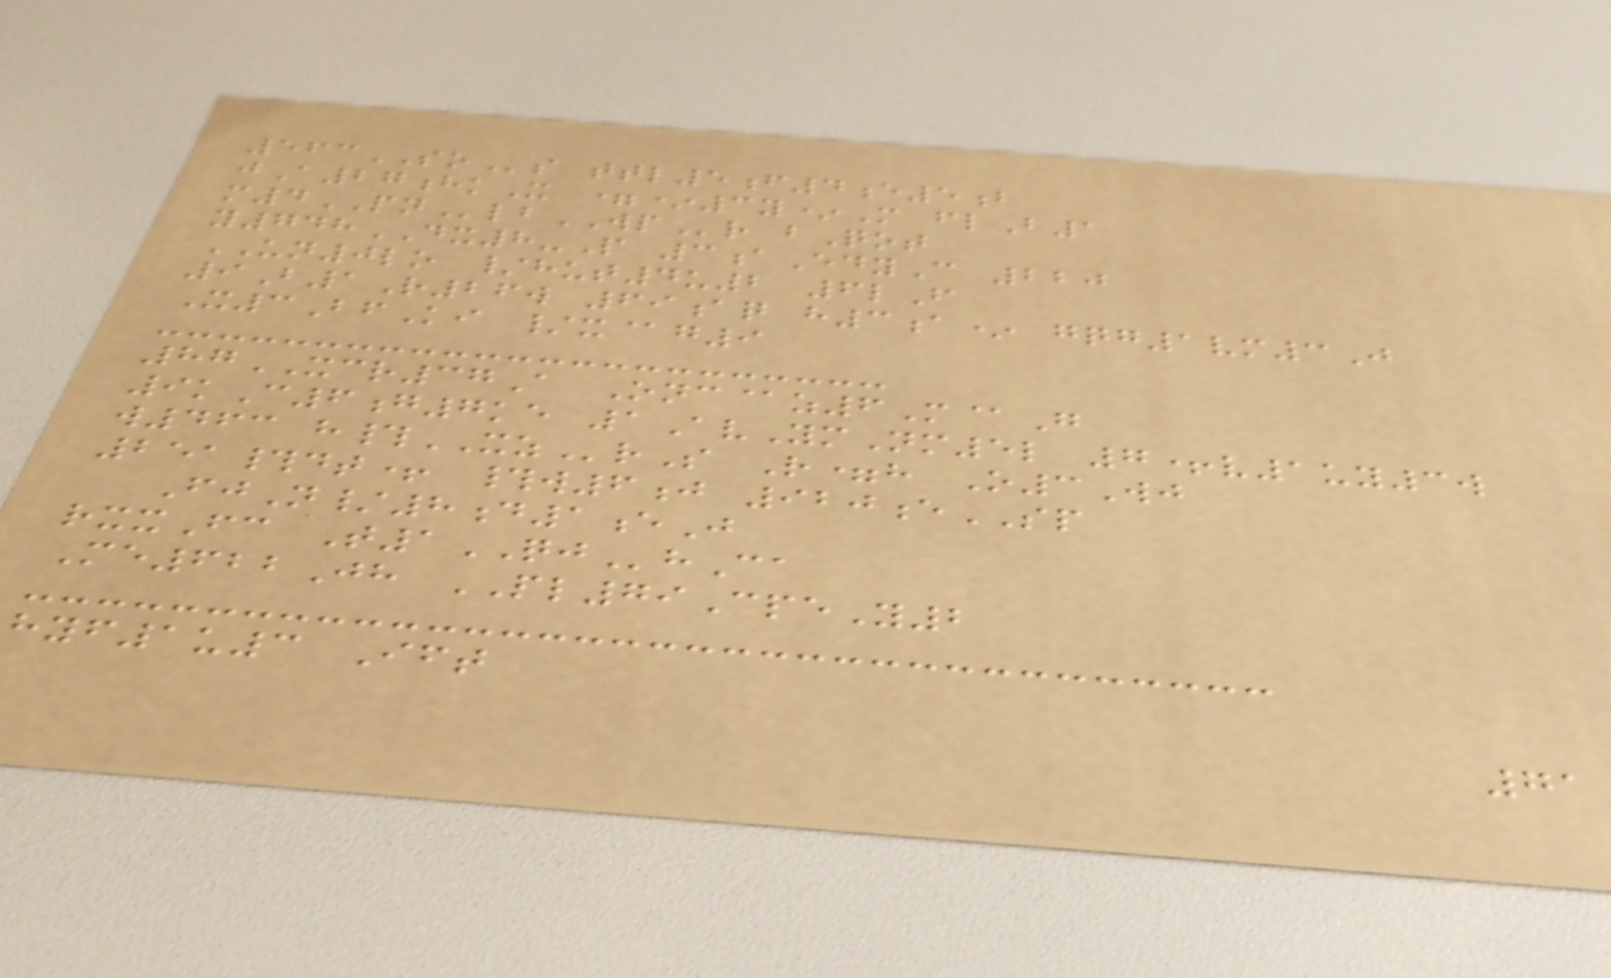563SOs ttl5f4e5b
jA27hkX =*3y*M flB1
m4PNlbWPr bQot
y748DX8-P 3aEdyC 220
UN0lo /hut4u2 6lF
9B1R26w 69aq h3a* gqg1vm3J
X3BfKi /x@g9
87XCR37A Onc@z6M@G
9kC6g7ke 1AvYmNm5l 7+v1uy3w
w463 h#XZrS R=h O3Wj
251#dt+ #w6j 920eSP
FjN/8d1eJ
rxxFc T1QJhCa
Me622Jh PL79CpeY2
hyf1u3 Ift
71
